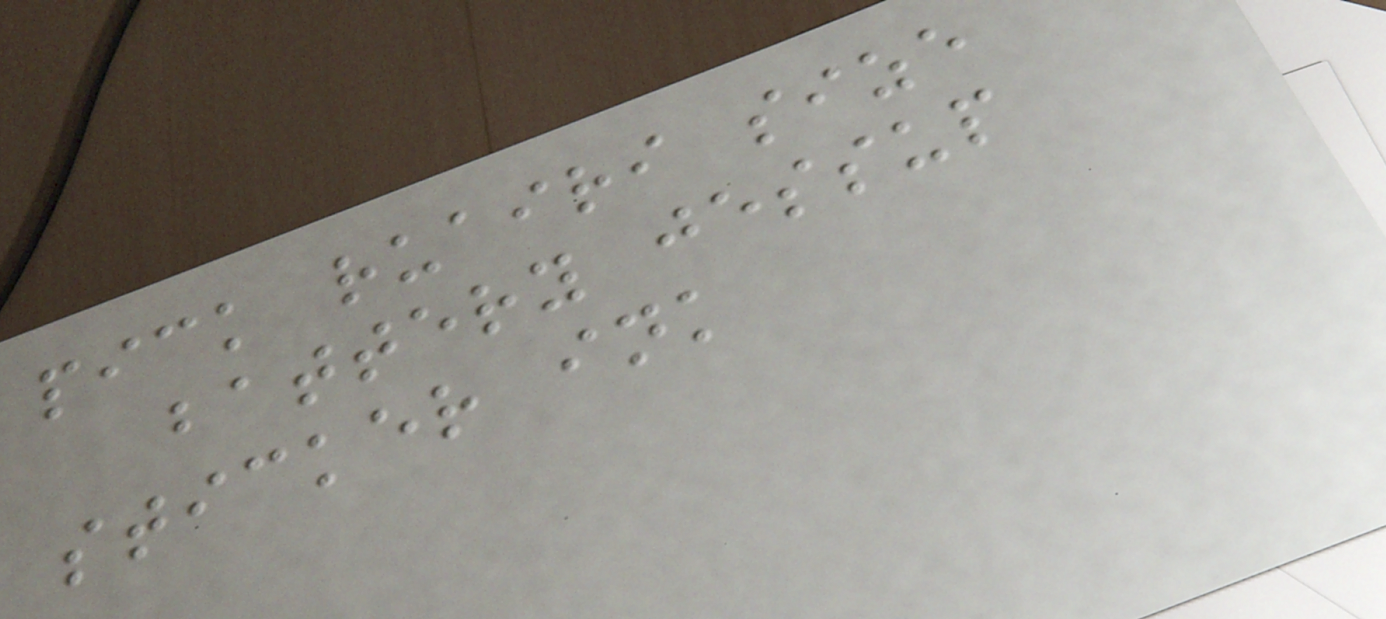pick ruairi size
battery jessup
sticker ink
